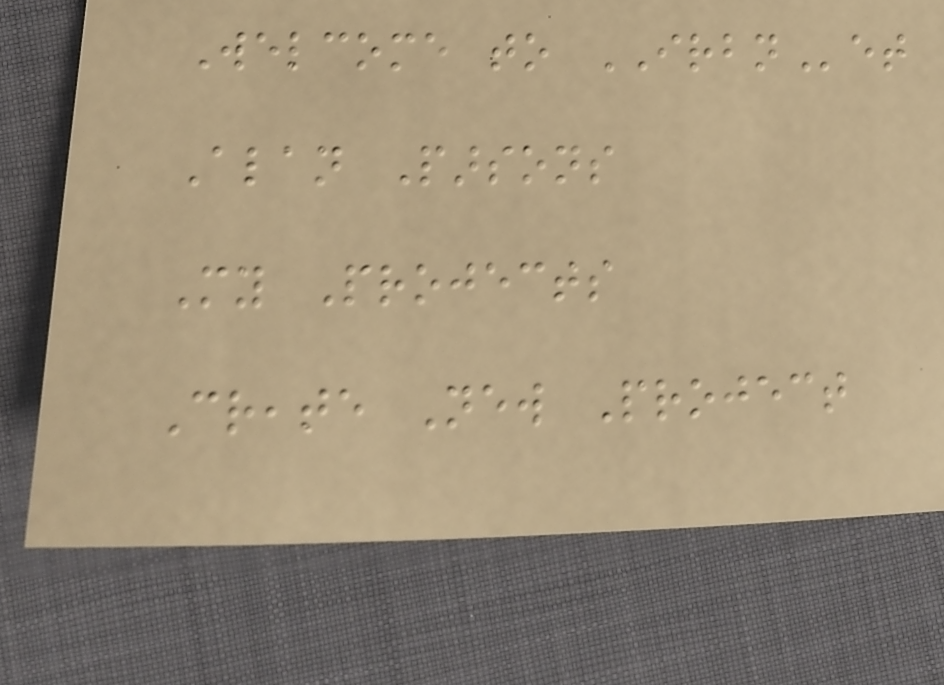Welcome to IRBNet
Alan Parsons
My Projects
Create New Project
